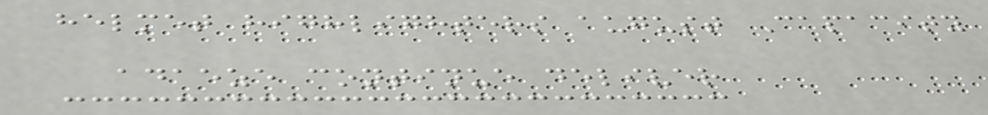helmet highlighters august Capacity
adaeze continue deliver
